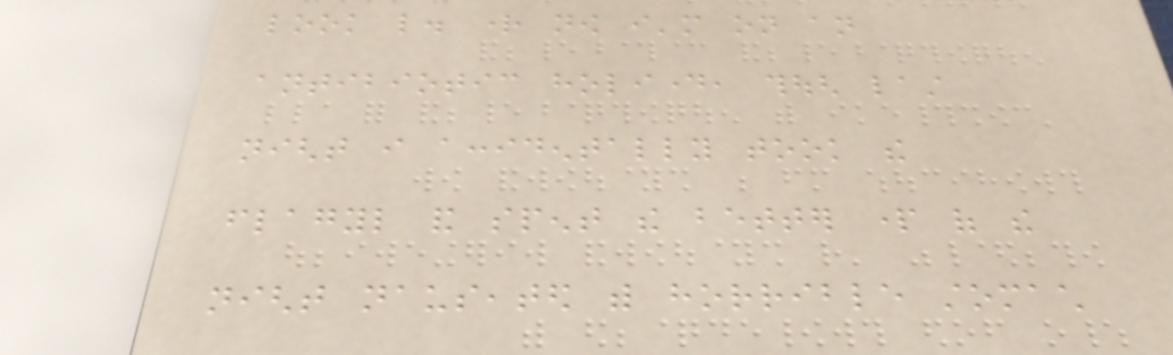look like. right now i'm on an
antibiotic holiday, though last
night i accidentally took the
flagyl and spent the better part of the
night nauseated with horrible stomach
